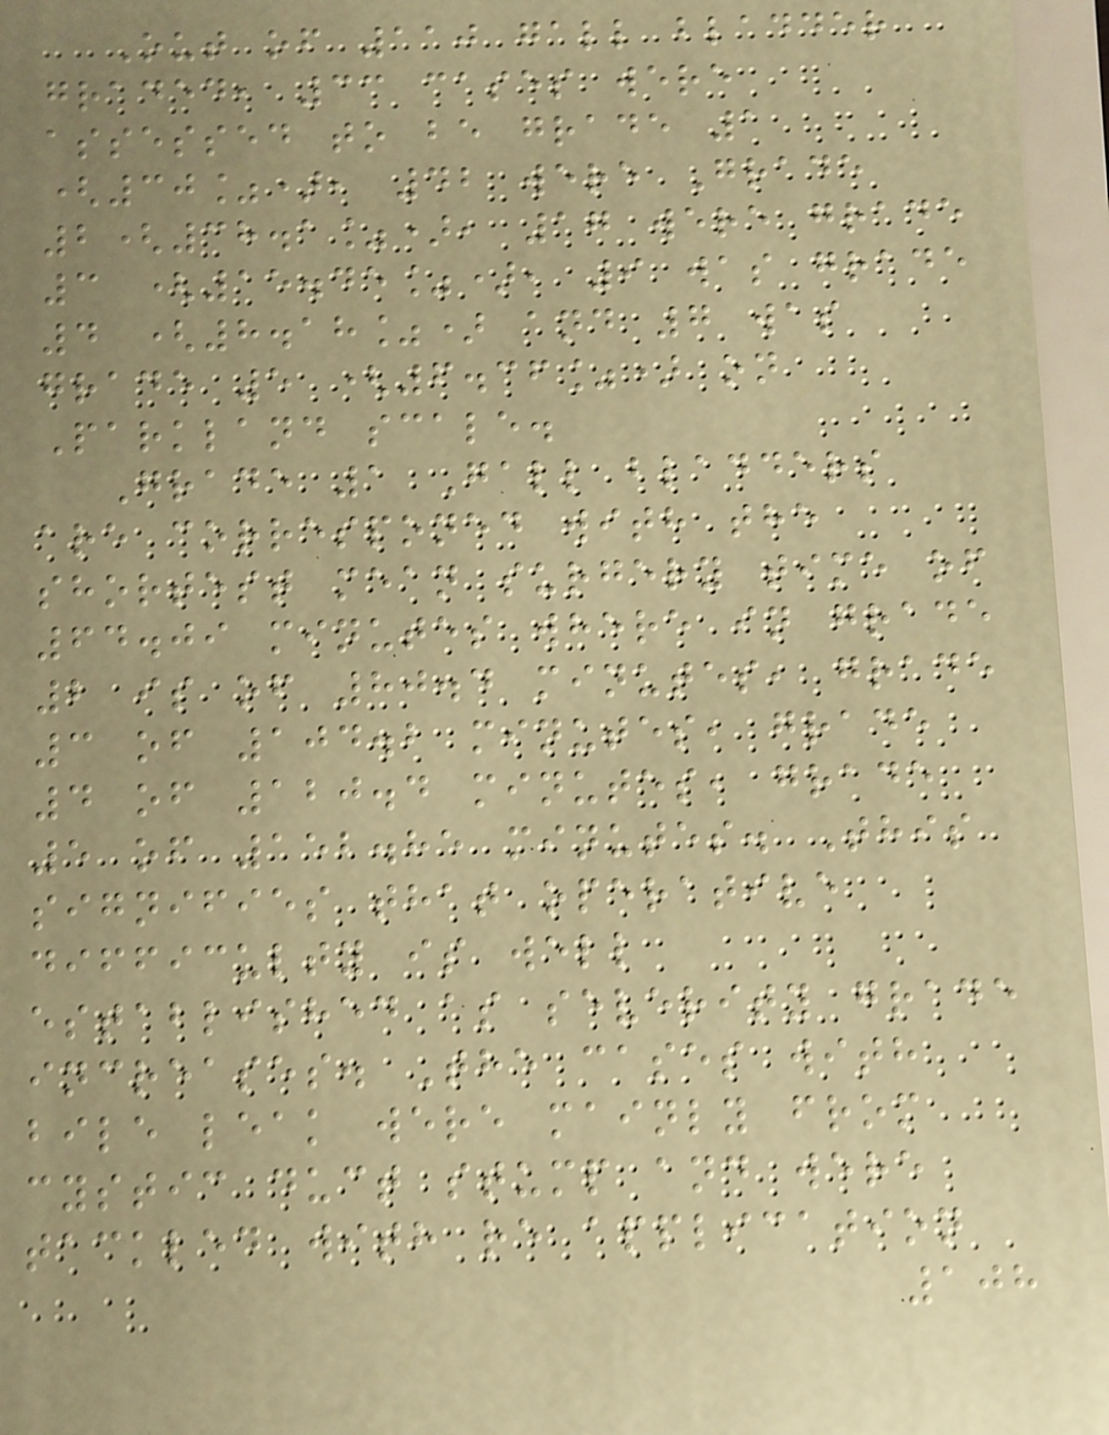Out of 110 gall bladder
graded, 33 cases were
assessed to be grade 1
(30%), 42 were Grade
2(38.1%), 17 were grade
3 (15.45%), 9 was grade
4 (8.18%) and 7 was
grade 5 (6.36%) on
Parkland scale.
Grade 1 Gall bladders
are corresponed with the
shortest mean surgery time of
64.09 minutes where in grade
2 is of 80.4 minutes, grade
3 of 104.2 minutes, grade
4 of 120.4 minutes, grade
5 of 152.85 minutes. This
signifies that operative
difficulty is well
established as severity grade
increases. The cases with
bile leak were mainly from
cystic duct stump and were
tackled with re application
108
